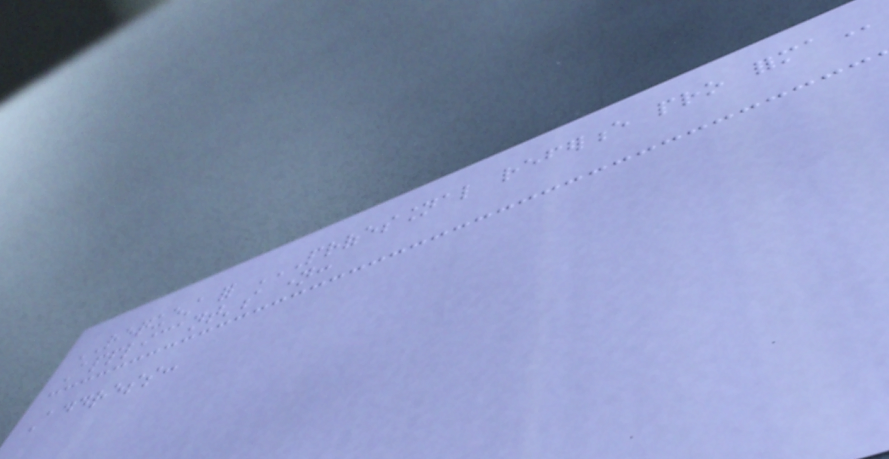REQUEST for PROFESSIONAL REFERENCE PRO FORMA
Applicant's name:
Address:
